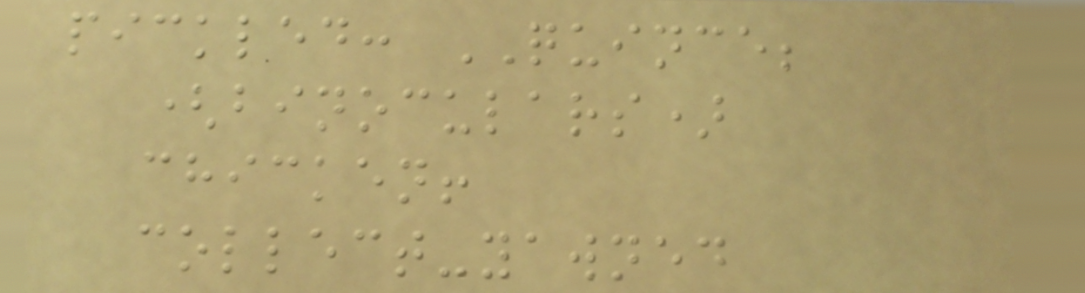pickled: QUINCE;
(binoculars)
chicken!
collect-yawned
